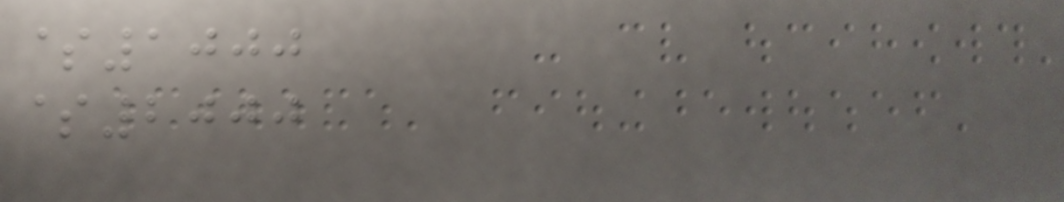$1000
$2000
